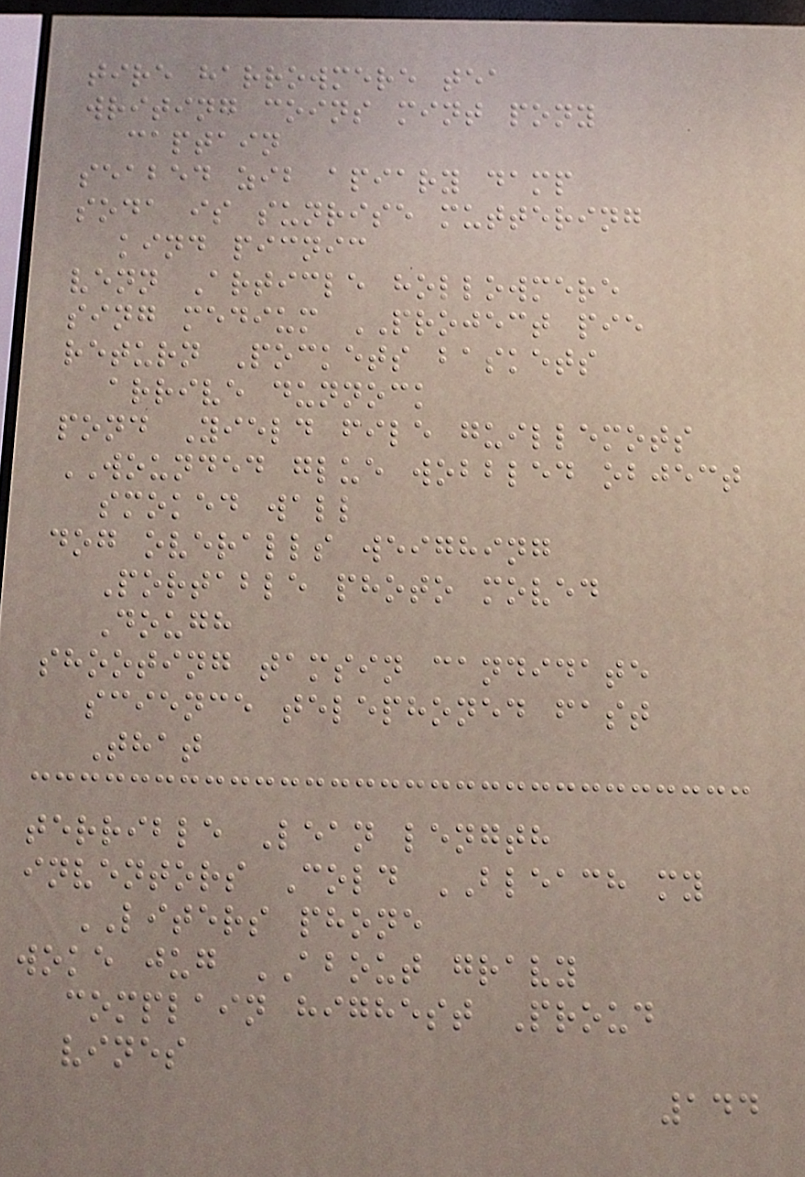tire harrowmere tea
writing coins mint pony
captain
seabed zib apiary damp
soda is sunrise muttering
kind picnic
venn Article hollowmere
sing medium PROJECT pie
return Pockets baskets
arrive dunnock
pond Yield file guillemots
WOUNDED glue wobbled object
smoked wall
dog overalls weighing
Portable photo moved
Dough
shooting tamsin candidate
science telephoned fast
That
terrible Lean length
inventors Cold BLEACH my
LITERS phone
woke jug ABOUT gravy
complain highest Proud
vines
144
